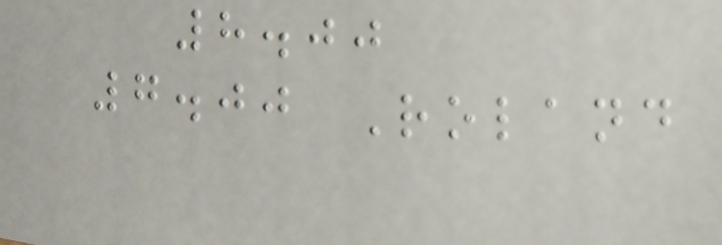8.00
7.00 Roland
